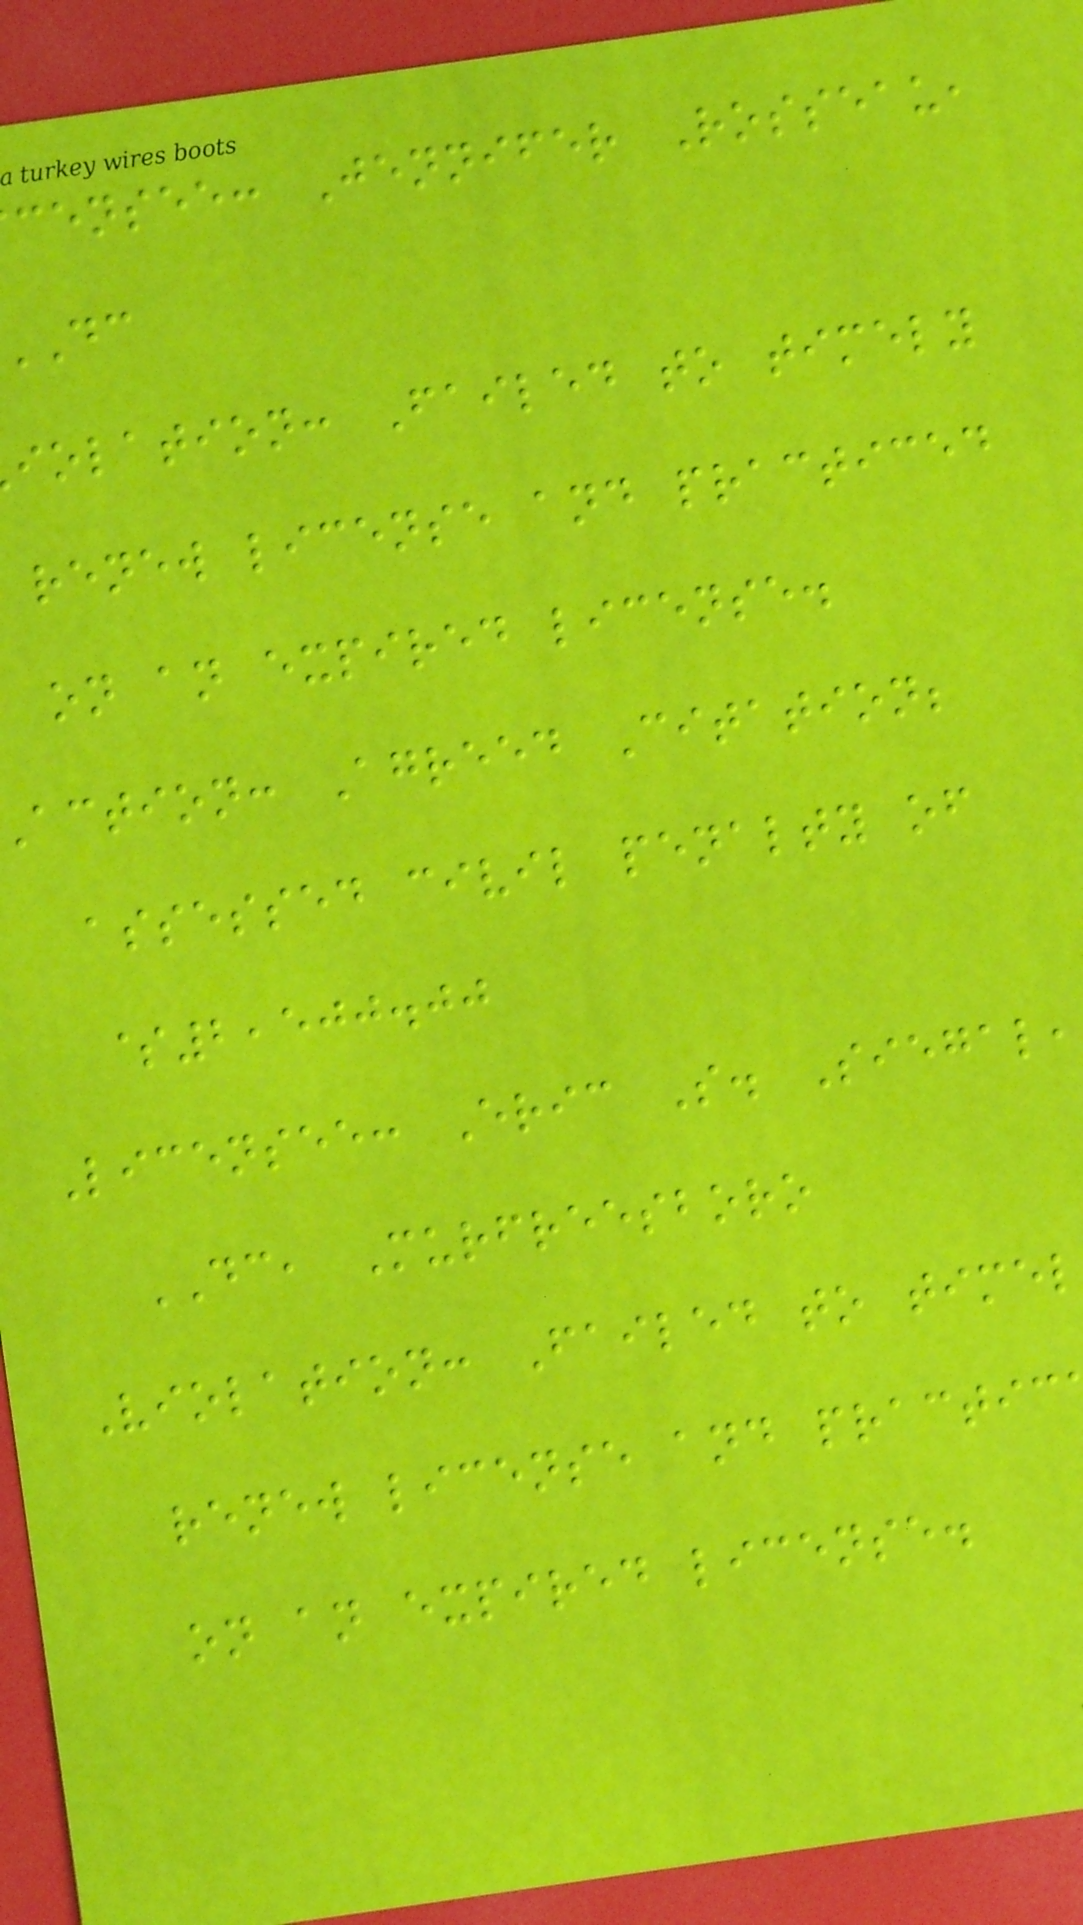censee: Jennifer Rosseau,
iolation: Failed to timely
renew license and practiced
on an expired license.
action: Agreed Citation;
assessed civil penalty of
$2,500.00
Licensee: Eric S. Siegal,
DC, Murfreesboro
Violation: Failed to timel
renew license and practic
on an expired license.
